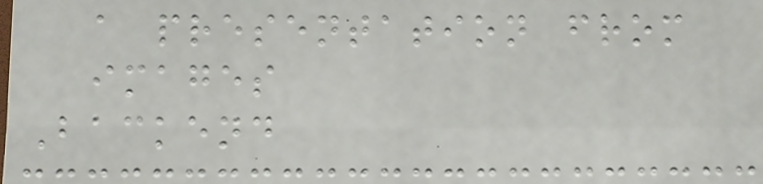a presentation from
images
Backend
